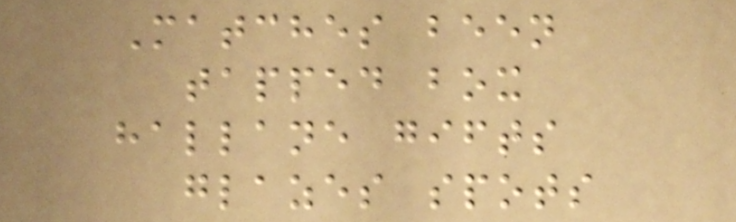Matches been
tapped box
hallane gifts
glazes spots
